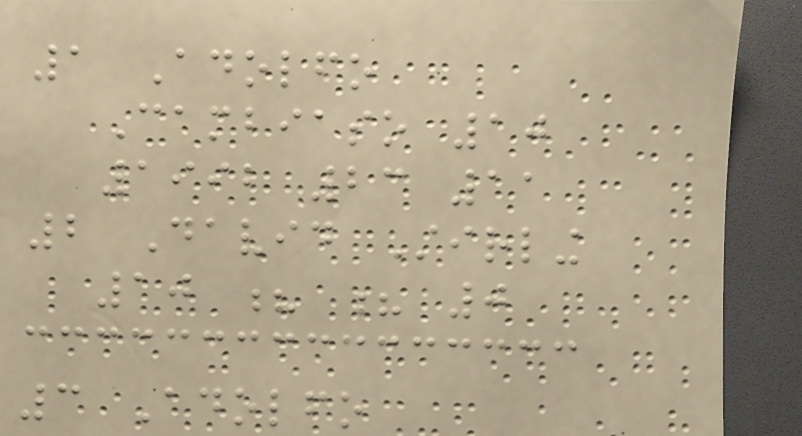1 Adolfo
Cambiaso 10
1992 23 11
2 David Stirling
10 ? ? 0
3 Adolfo
